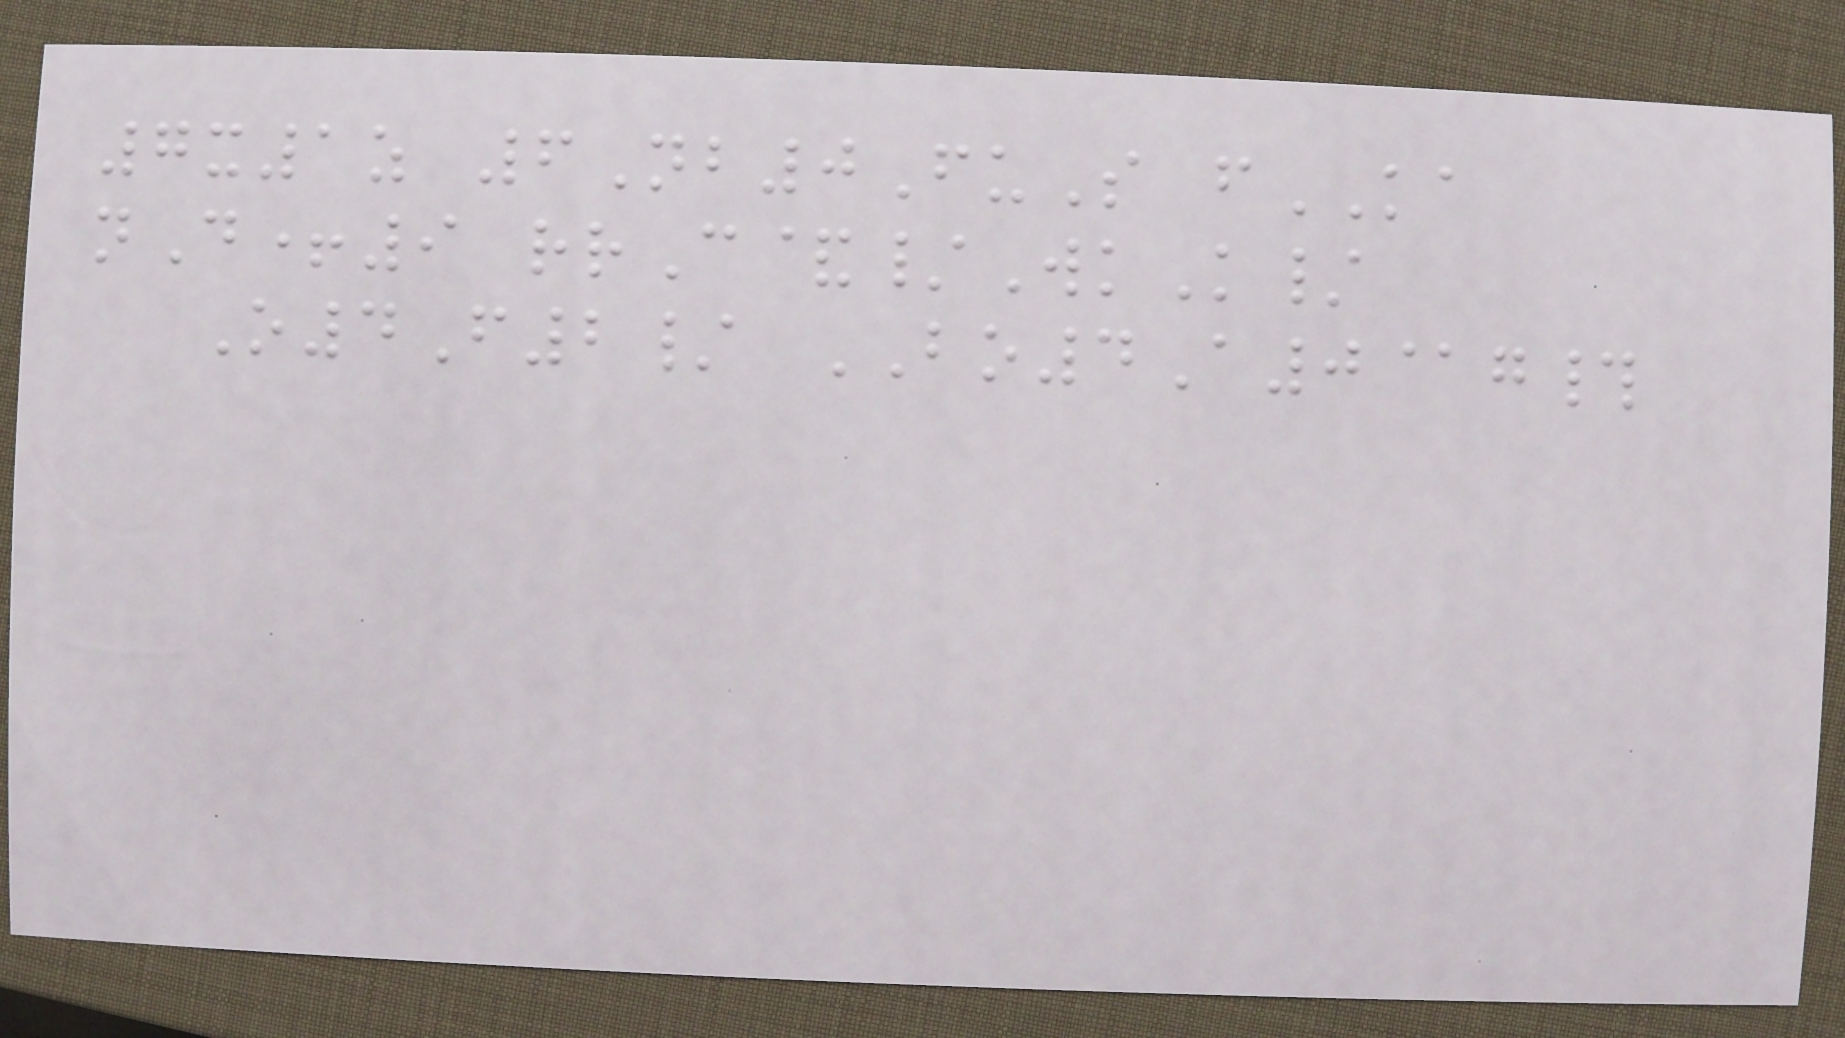7x1z 6Nb0FuS fKA
nD+9 rrC&/WkK/
O4F2/ BO4A0@g#
